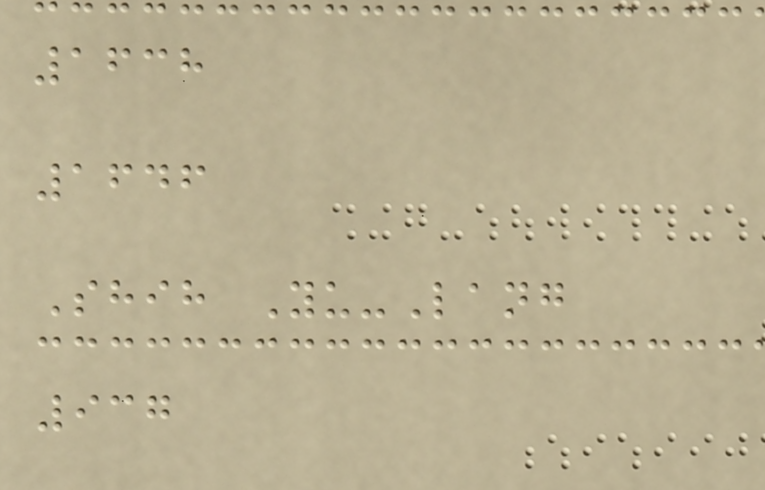1638
1646
Shih Yu-Lang
937
